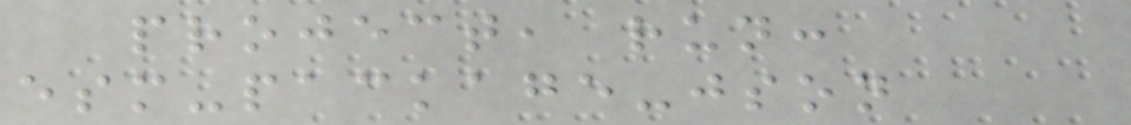project, run:
esm-package-json
